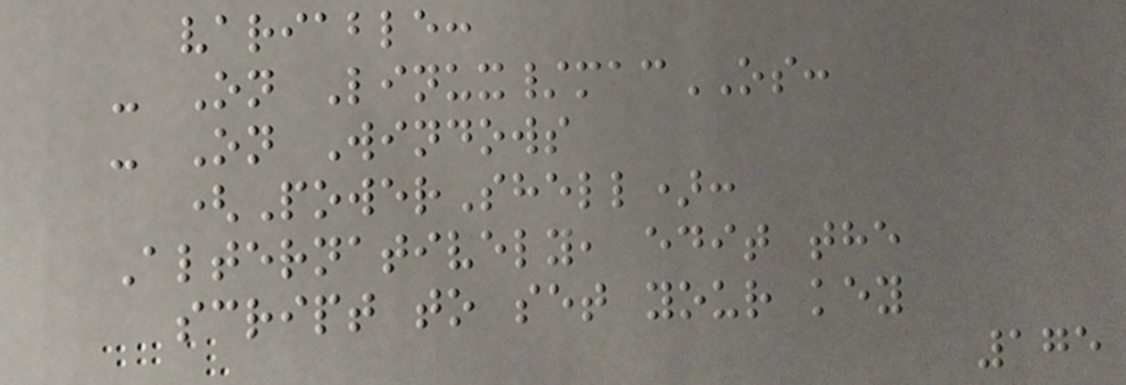variable:
- On Linux/macOS:
- On Windows
(PowerShell):
Alternatively, edit the
script to set your key
175
